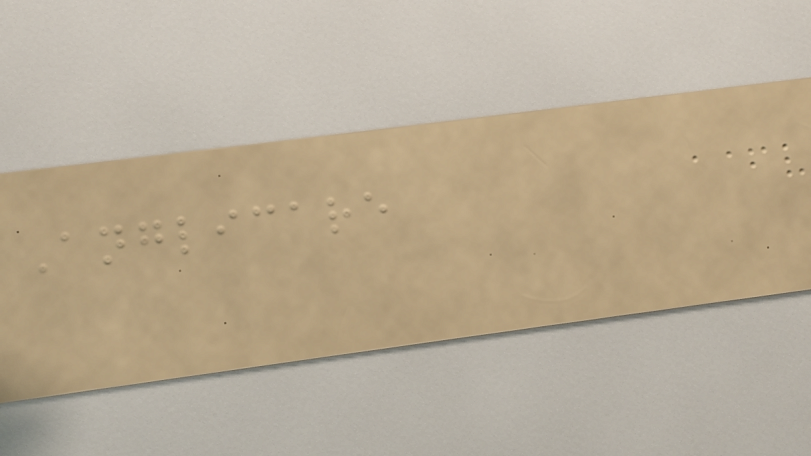Anglicare
